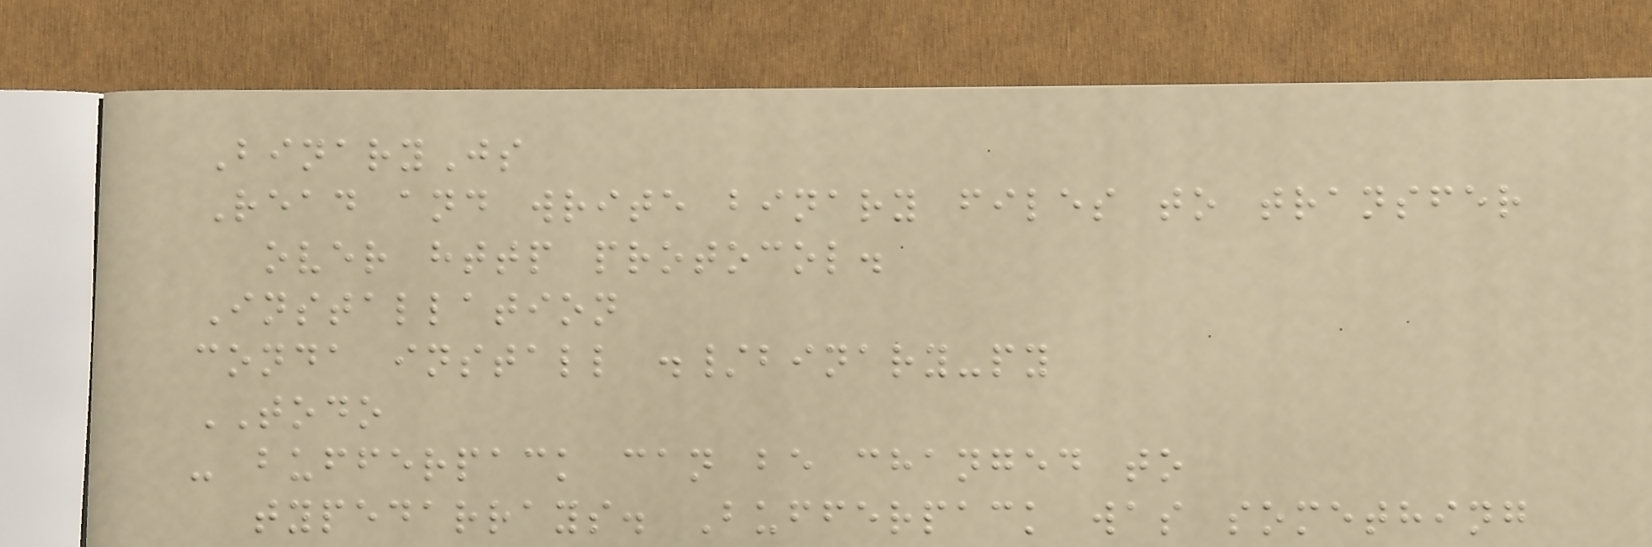BinaryJs
Read and write binary files to transfer
over http protocol.
Installation
conda install ./binary-py
TODO
- bufferpack can be changed to
typedarrays. Bufferpack was something
